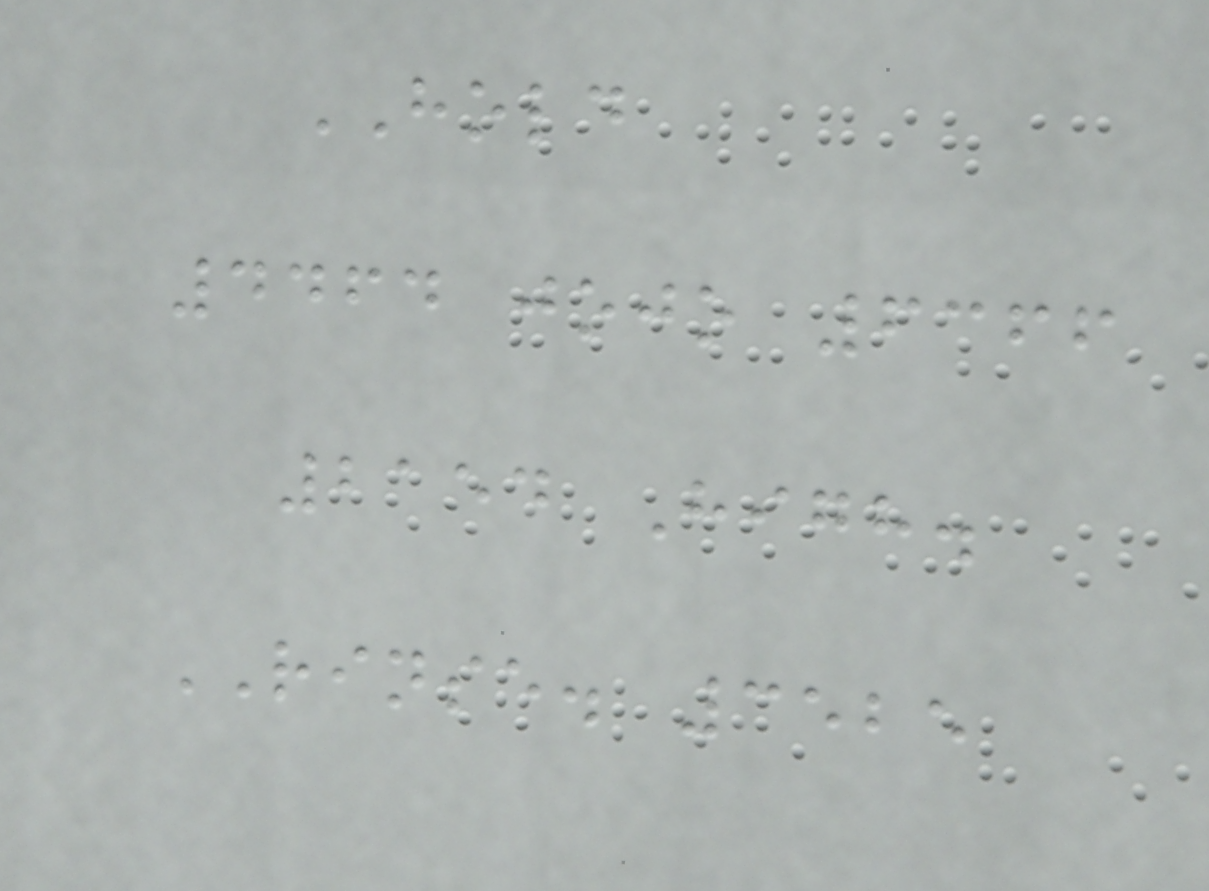HOLD
4464 jojo 6366
2154 High.
RINSE. 3525
